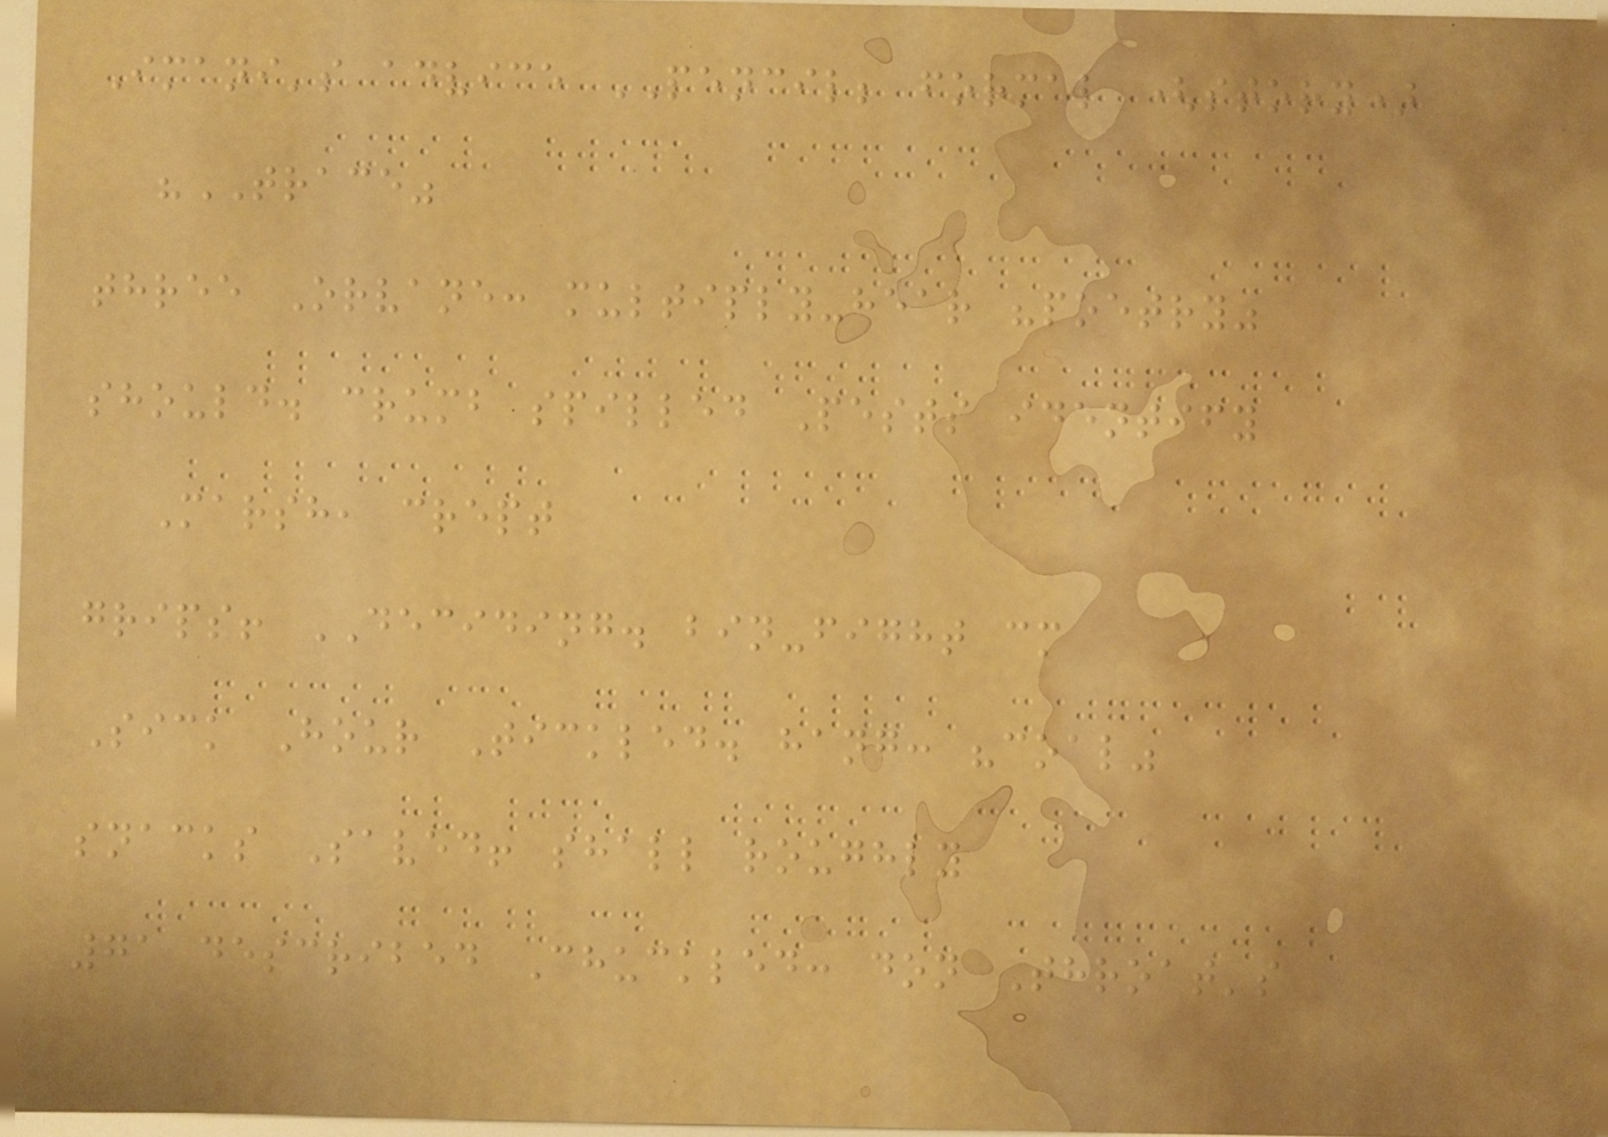Imani's advice PENCIL; formal (story)
"TRACE"
three Orvane: multiply-hear "poetry"
should. crumb spilled Pests identify
Marsh, crept
grips! DECIDING. bin-fight cm
Sick Hour Tickled. hang: "coal"
snacks Saved! shall roughly
71 described Chuckled: don Throat's
